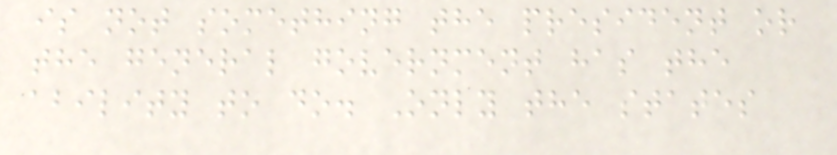is not something the president or
the general government has the
ability to do. Only the states
